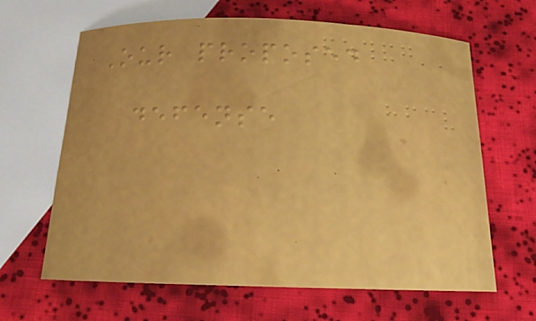Our proposed
defense
